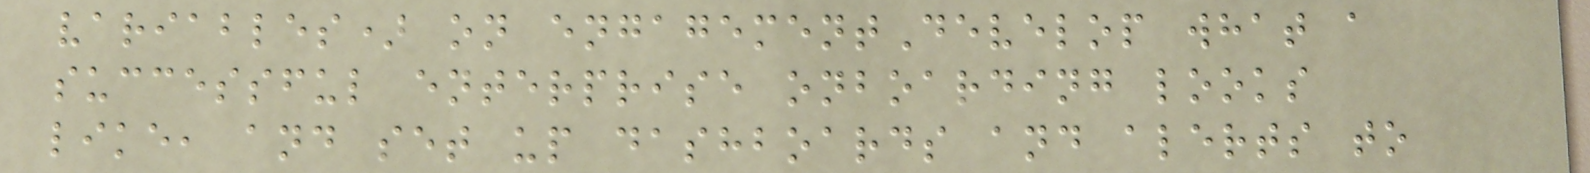variables) on engagementDevelop what a
successful enterprise onboarding looks
like, and set up dashboards and alerts to
